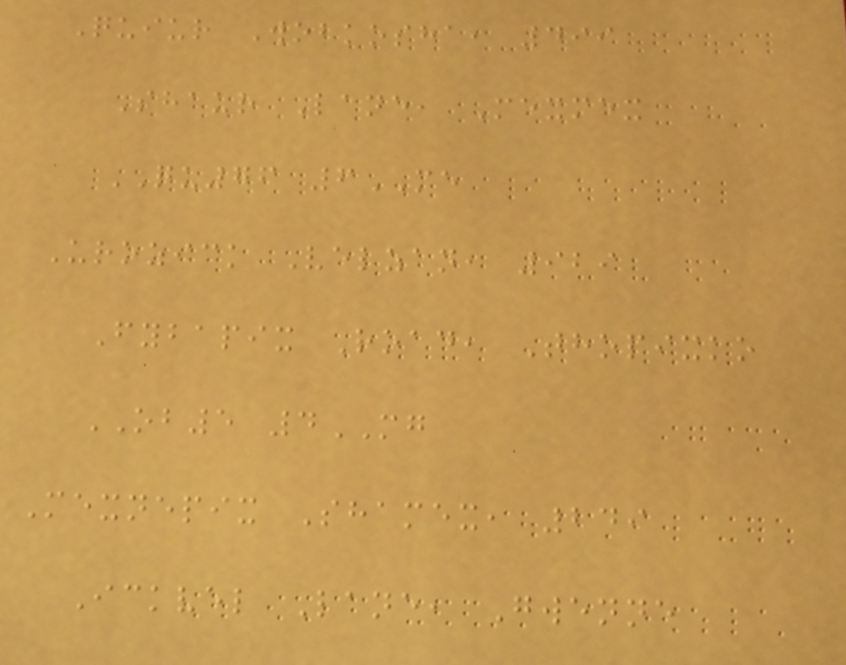Quiur Wobkosha, 499
Shaur Lane, Mexmex
QU76 6ME
Urozick Velzan, 929
Fybapix Road, Thopixko
OB5 4MG
Mexnepix Shamex, 249
Ickvel Lane, Gwenne
